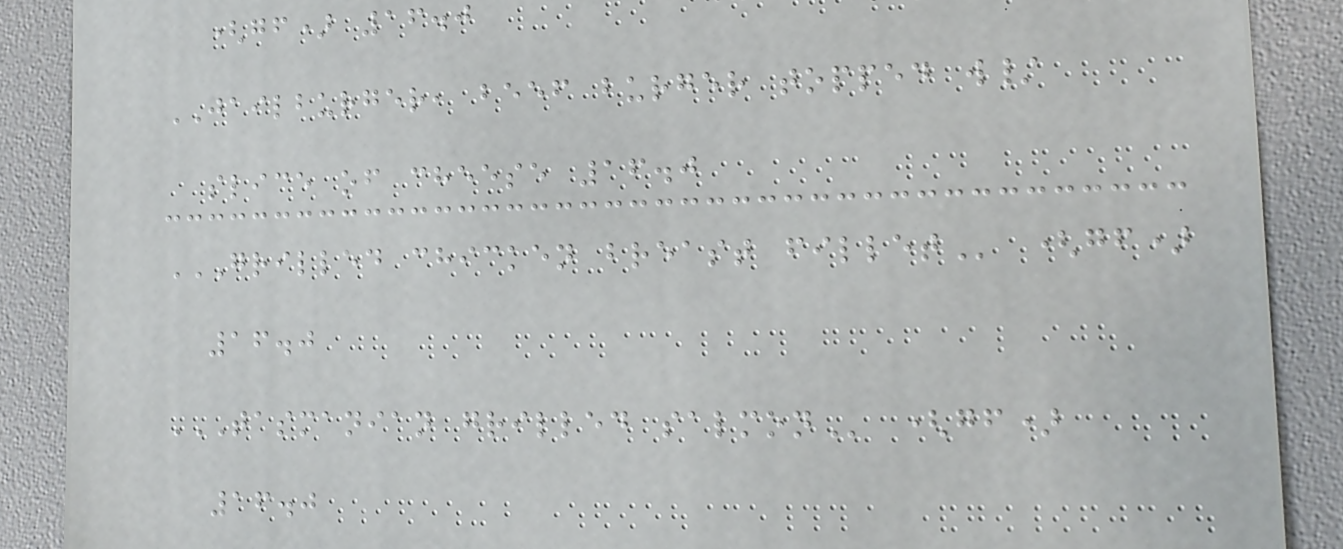(gf) 16.0
JAILBURGER, beef burger topped w/
slice of cheese 16.0
GRILLED CHICKEN BREAST FILLET (gf)
16.0
TASMANIAN GRILLED SALMON (gf)
16.0
